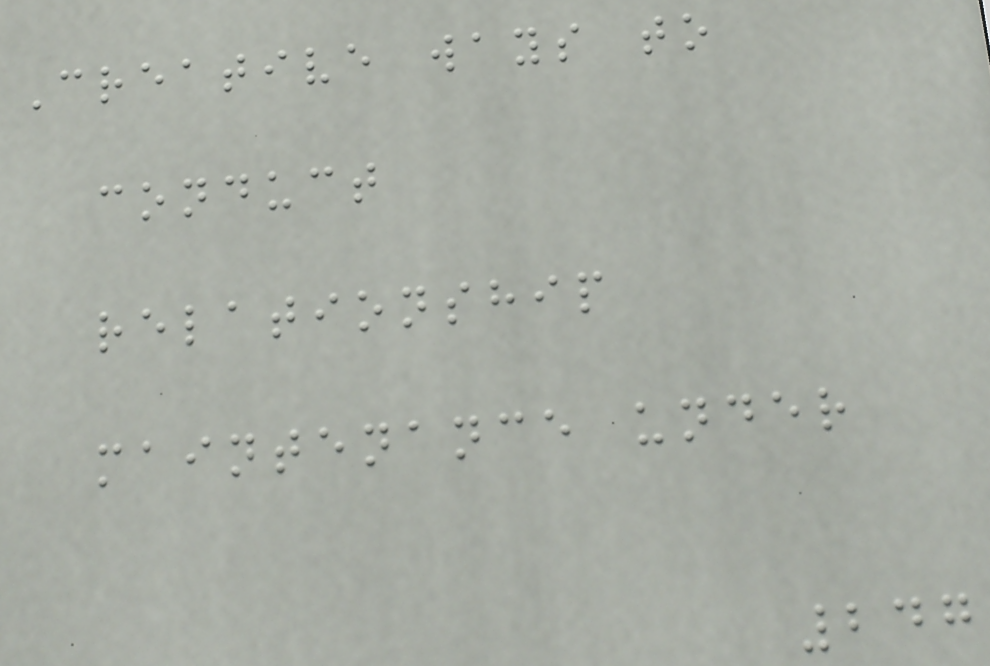Creative ways to
conduct
relationship
maintenance under
247
